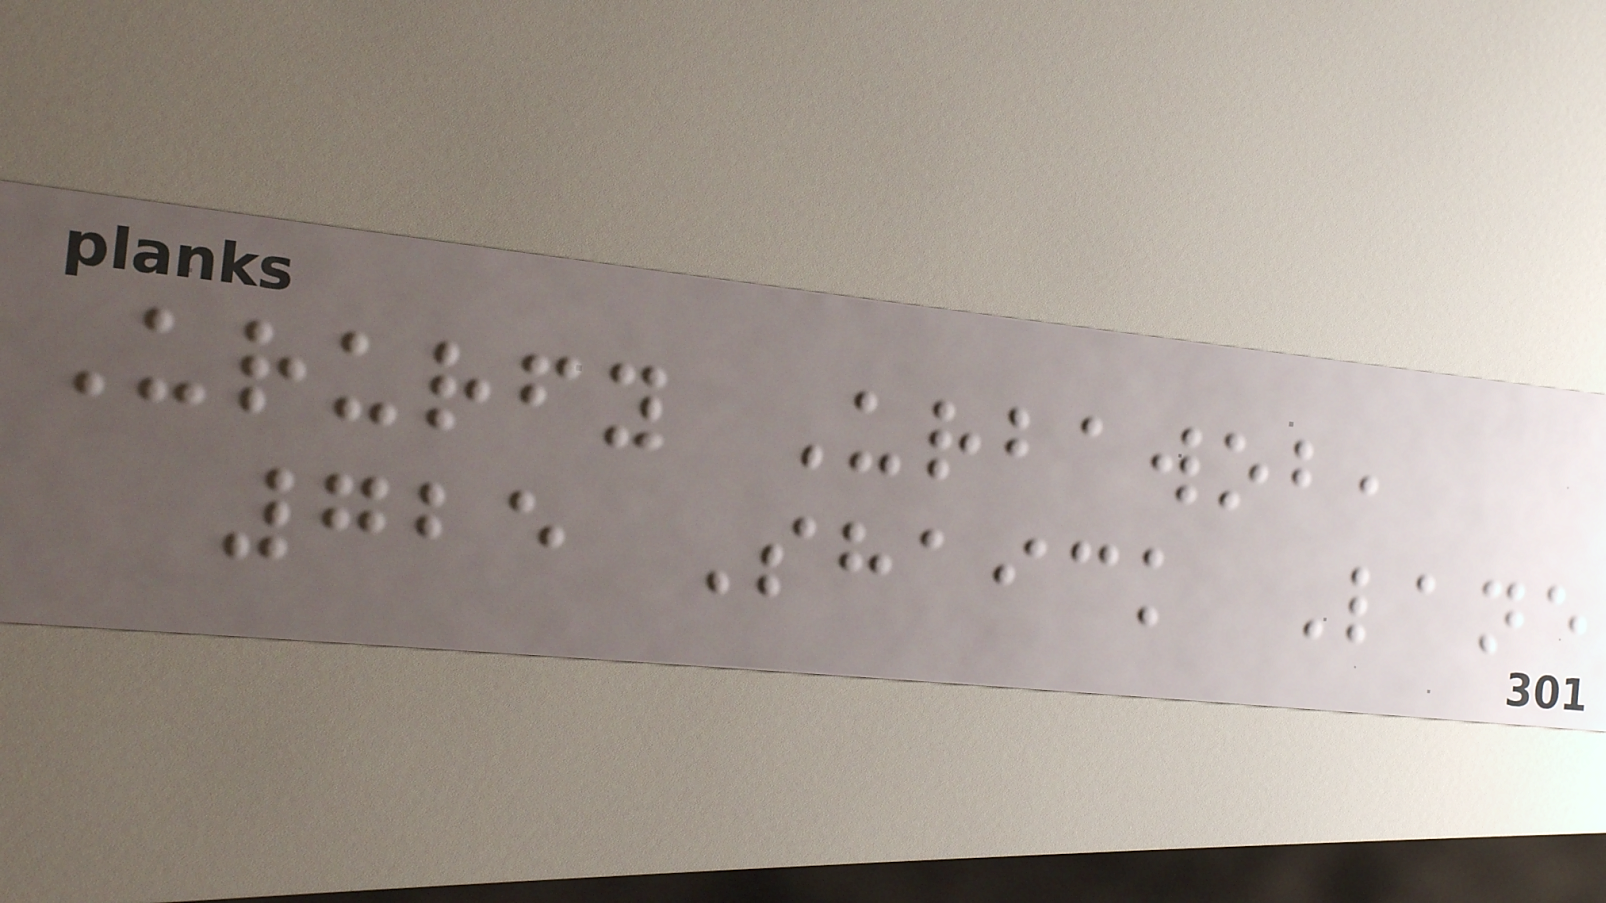Ururfy Urbawob,
725 Shaick Lane
